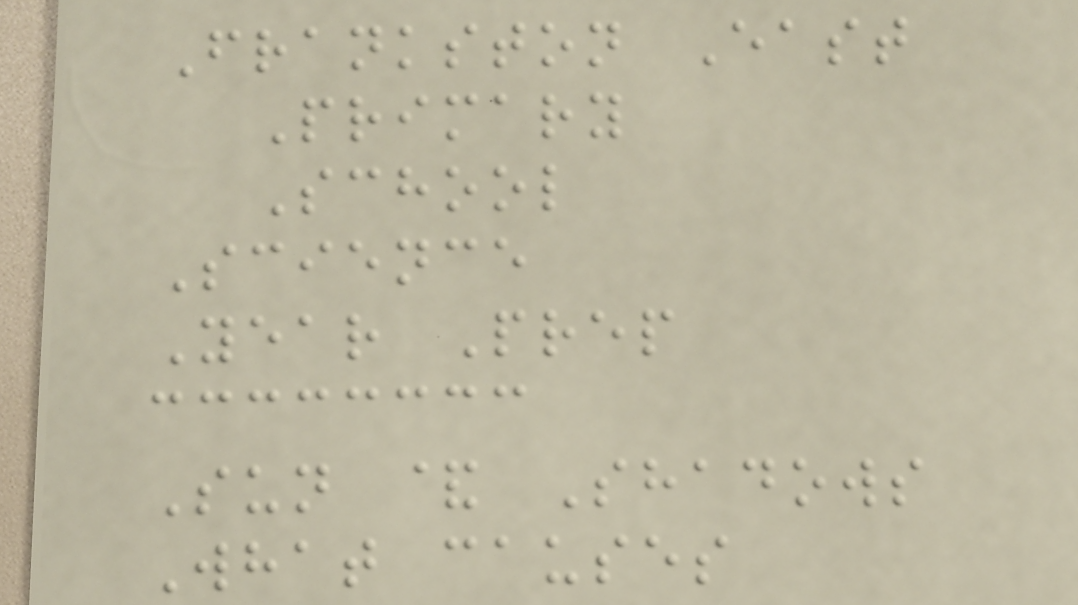Frankston East
Primary
School
Science
Year Prep
Sun & Shadows
What causes
